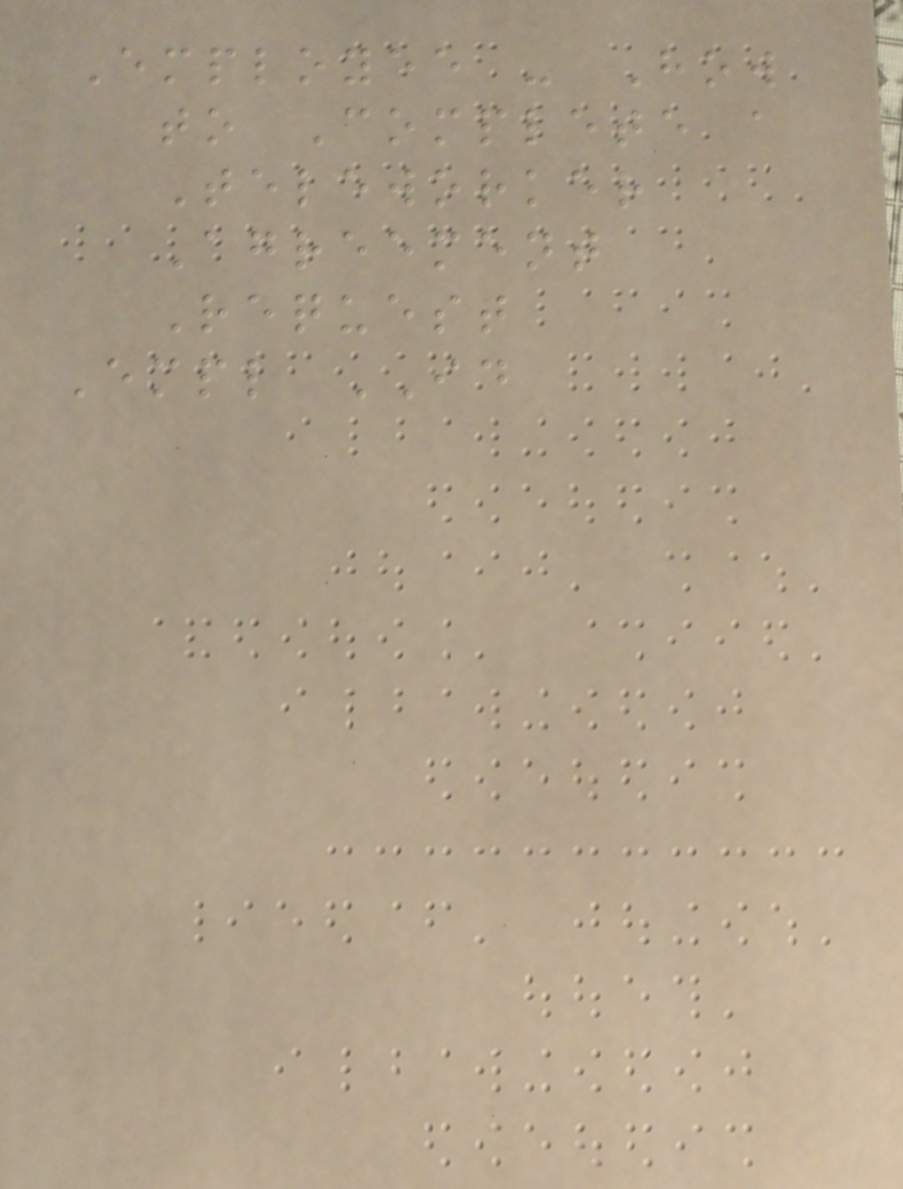Employee - How
to Complete a
Teleworker
Agreement
Request
Empl ID
